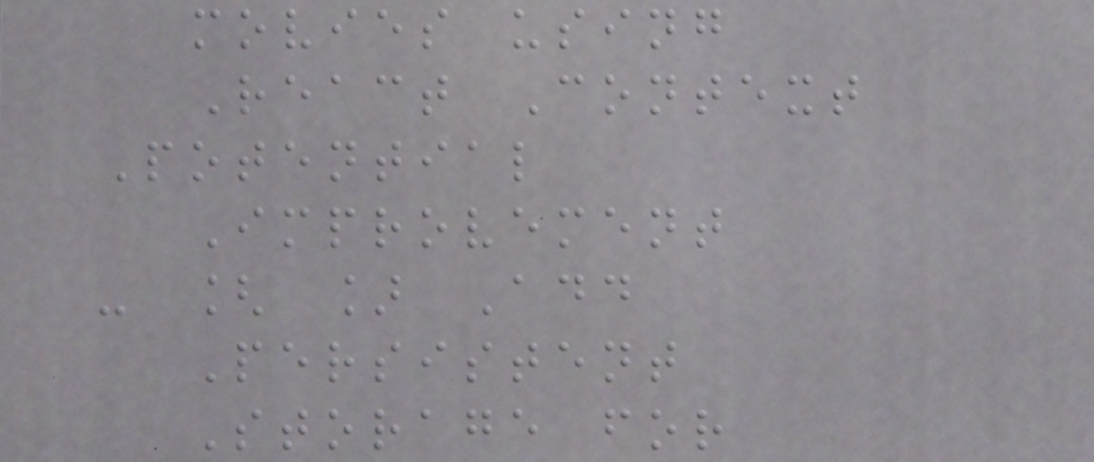movies using
React Context
Potential
Improvement
- [ ] Add
Persistent
Storage for
